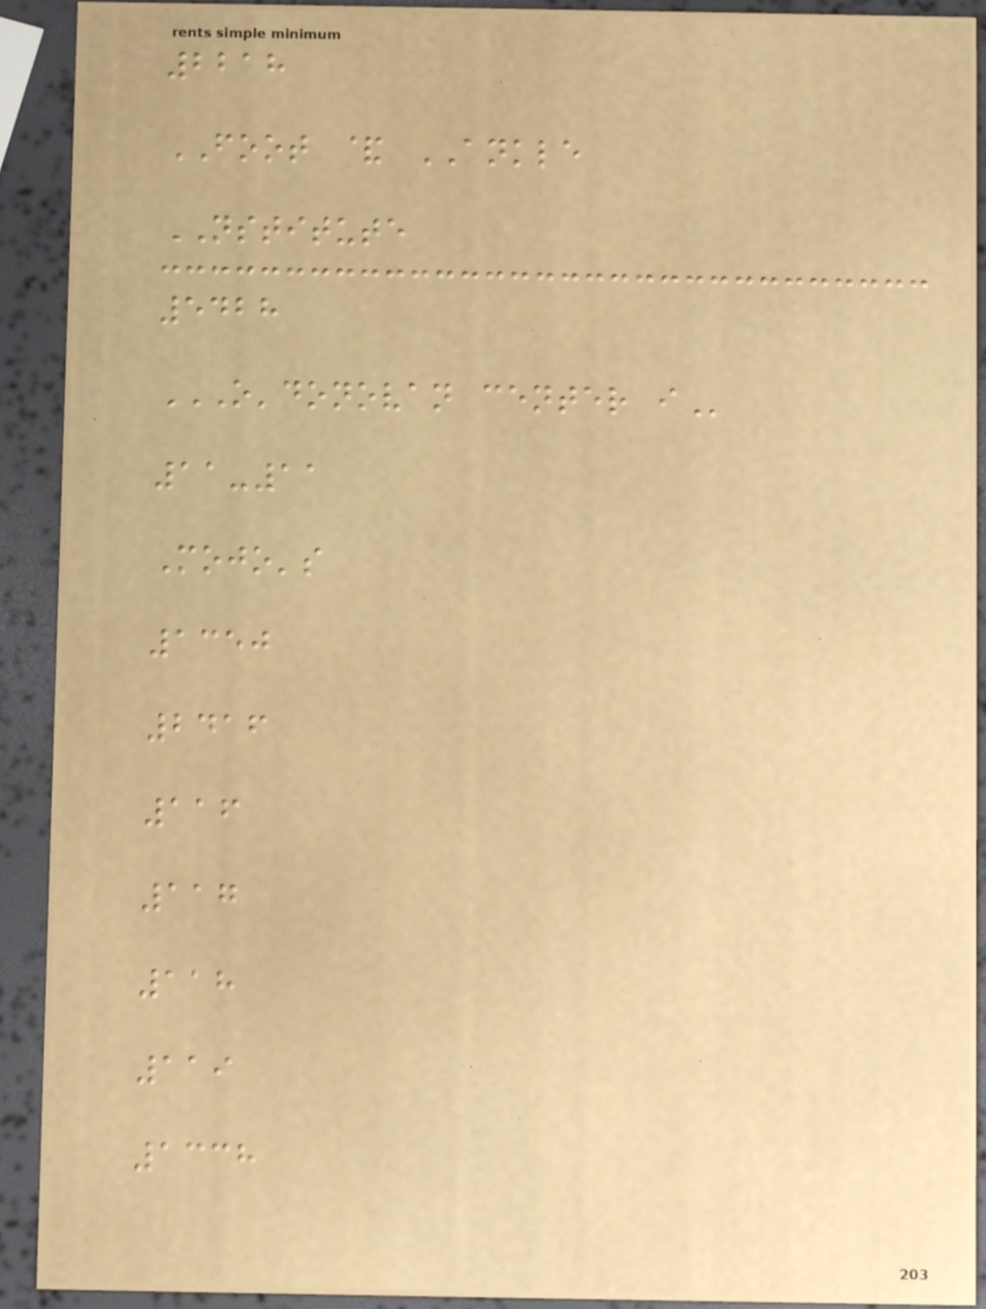2218
FOOT & ANKLE
NSTITUTE
5428
O'DONOVAN CENTER I
11-11
Mojo's
1350
2416
116
117
118
119
1338
